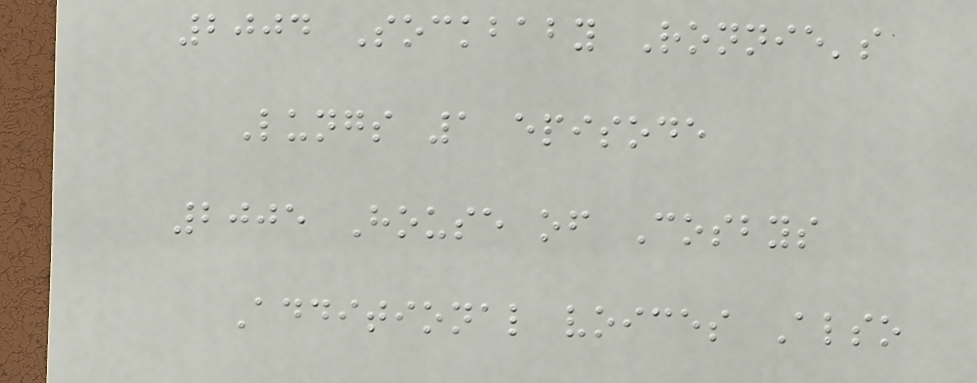2004 Sockbaby Ronnie's
Lungs 1 episode
2005 House of Cosbys
Additional voices Also
